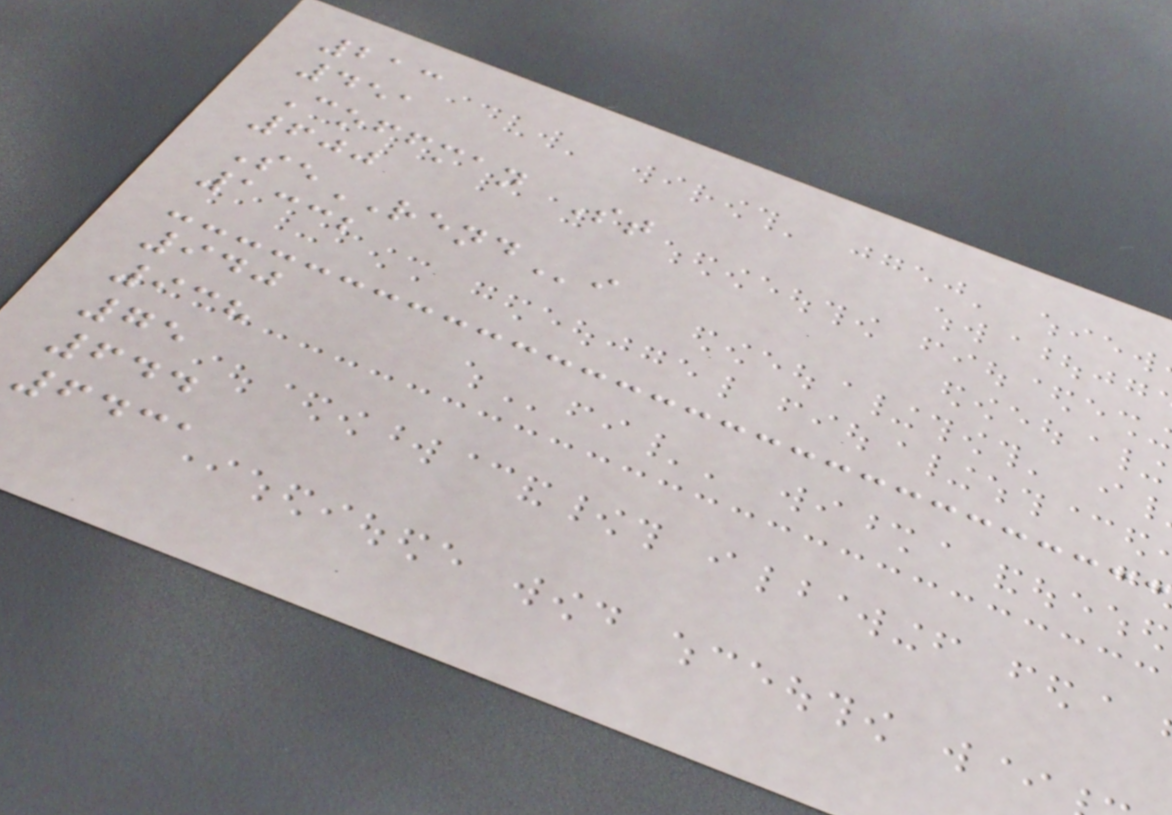213
451
Coffman St
600
SeRENDi
1332
940
938
75
644
6431
